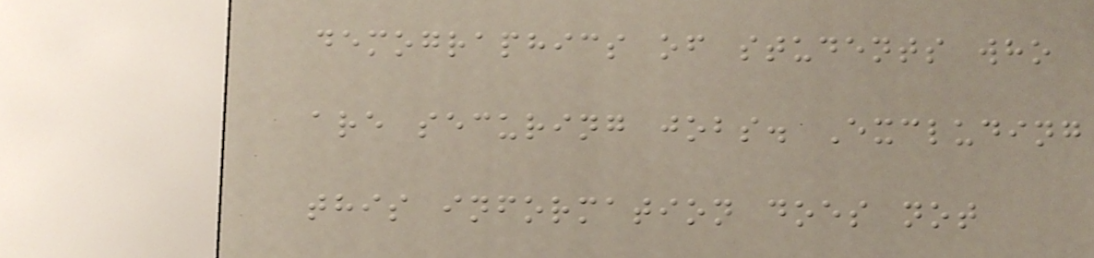demographics of students who
are securing jobs. Excluding
this information does not
